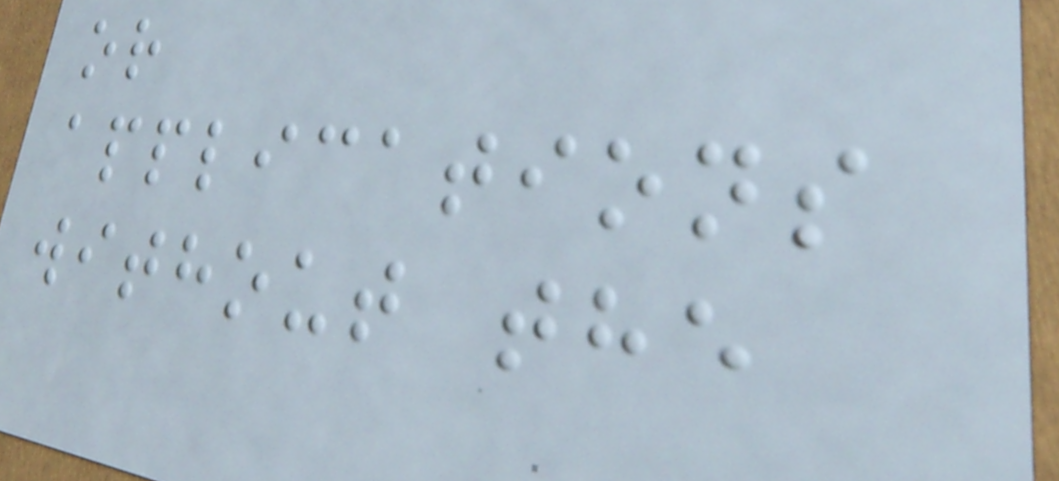or
applications
without the
